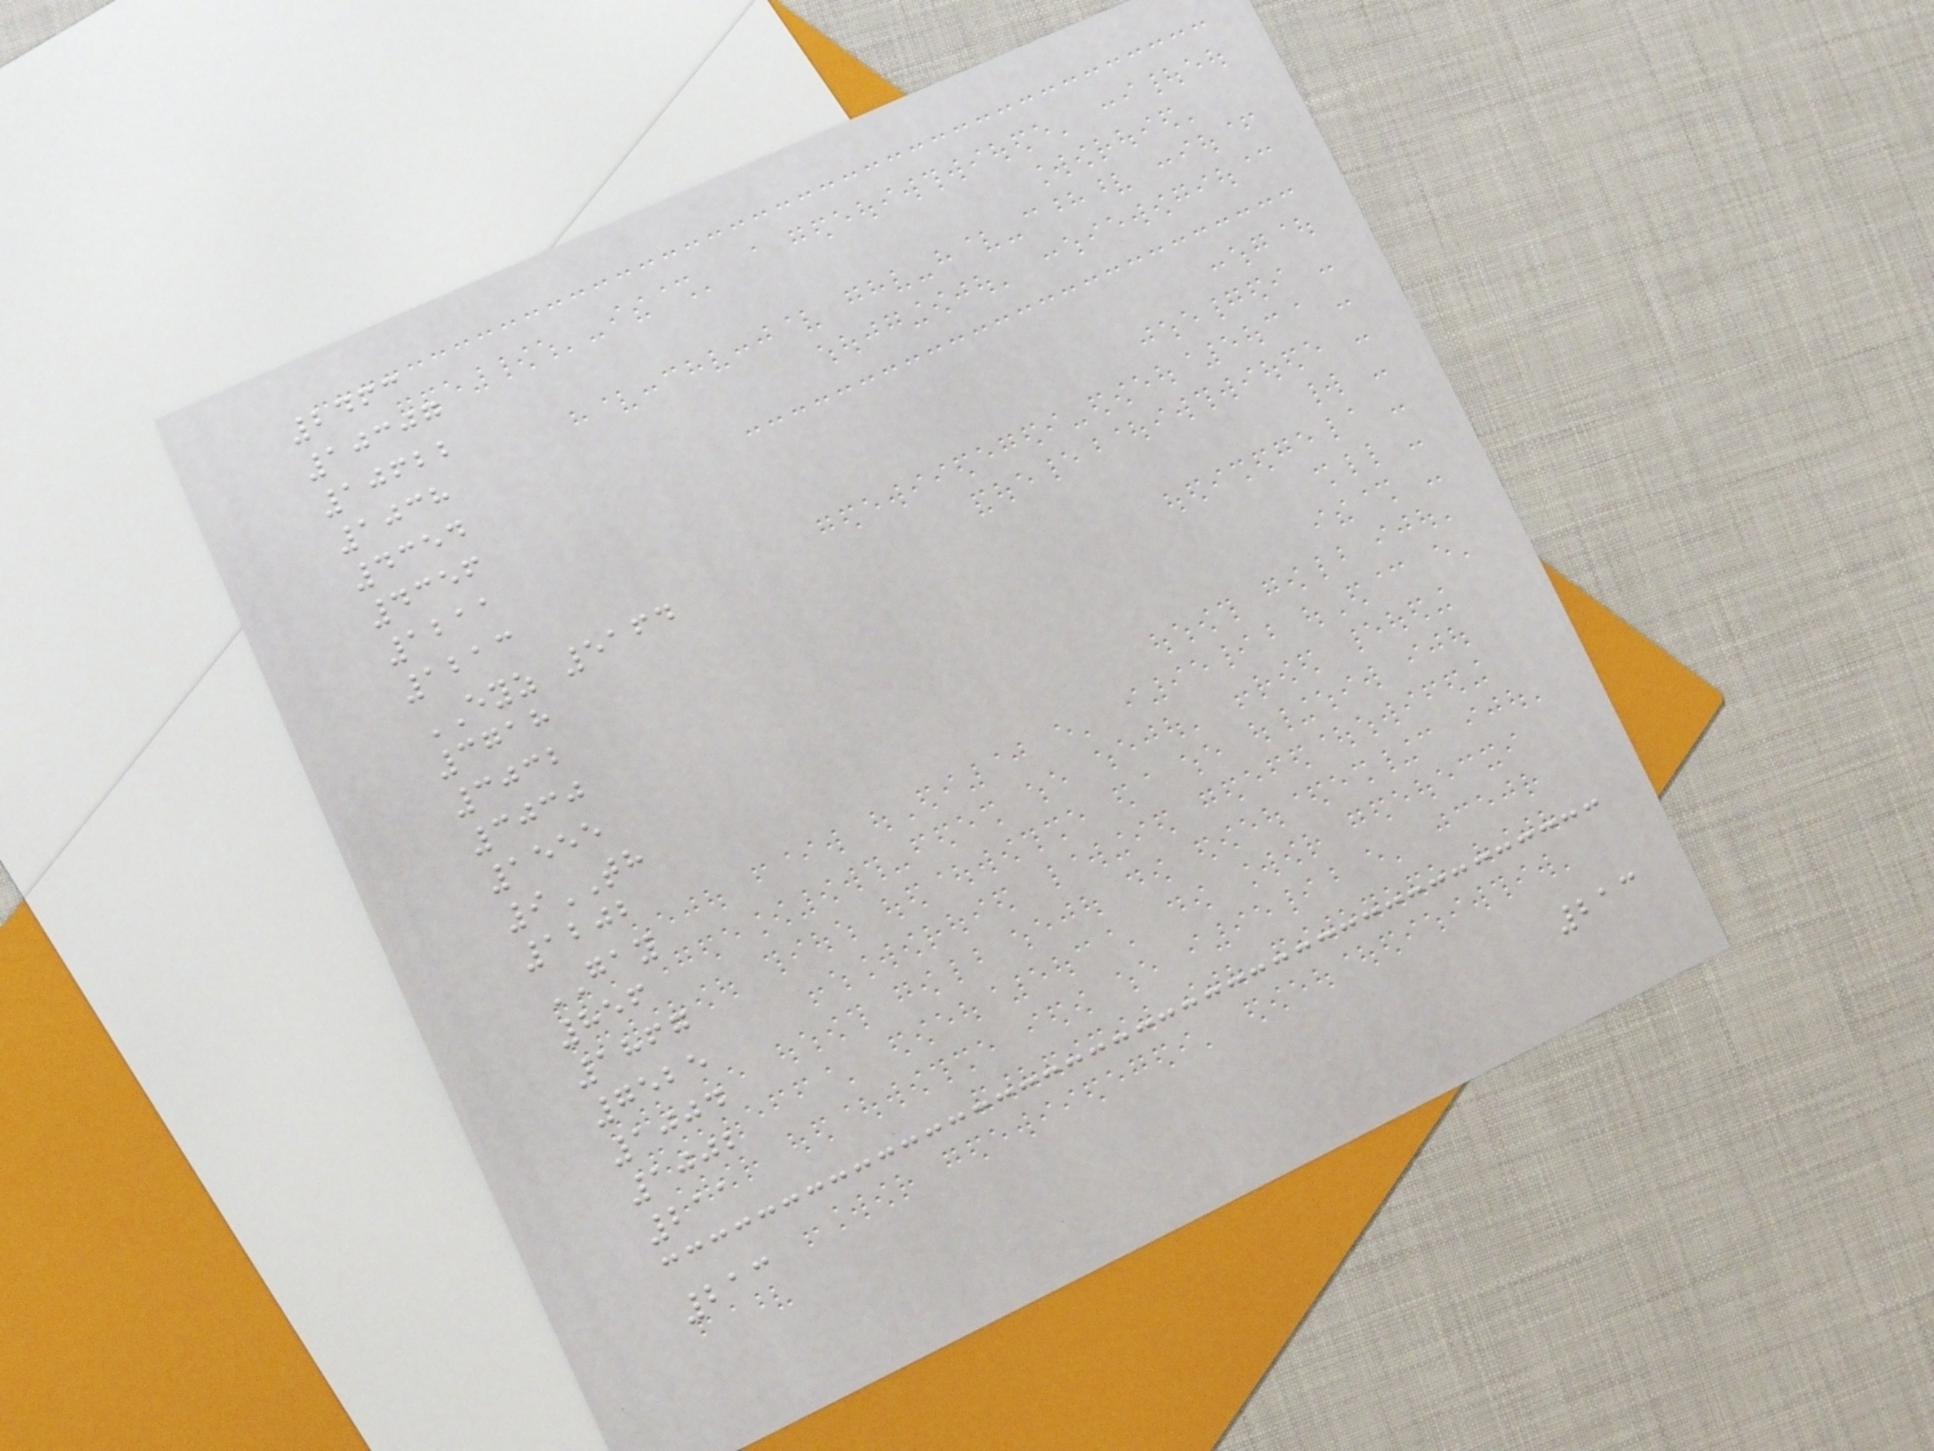2463
10307
10622
1038
4354
4356
1211
1213
EYZ 5164
3718
3032
3030
1555
9TH
1202
GAY
856
1867
7525
1004
1002
211
213
213
